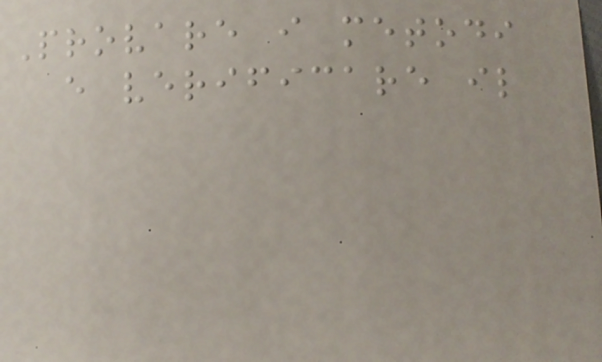Provare i metodi
e verificare il
